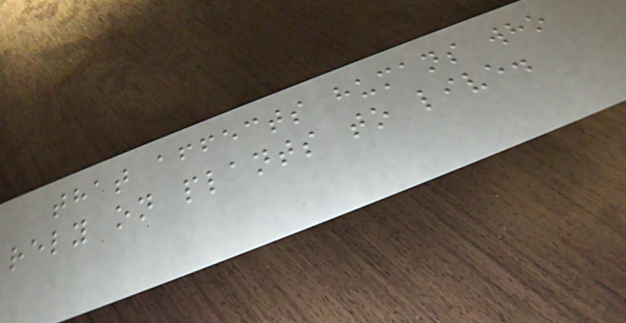that affects humans who
rely on plants to live.
